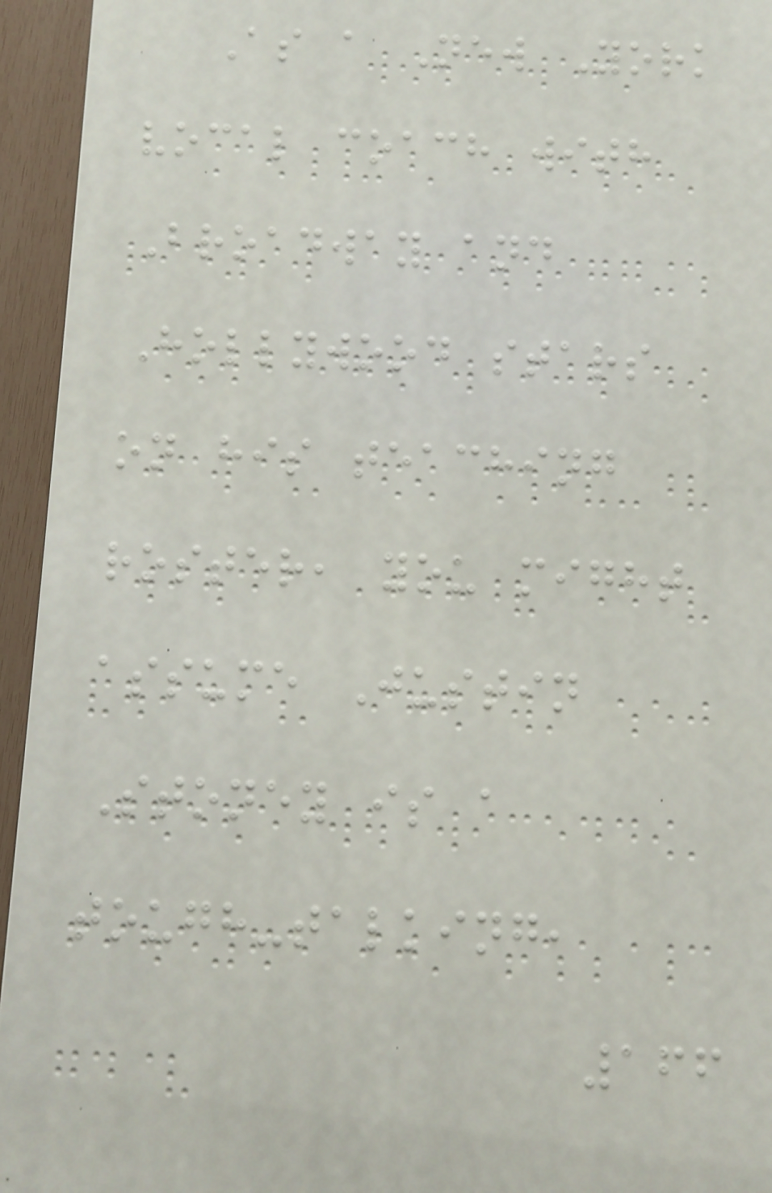As a New York
vocal coach with
Broadway and
Hollywood stars
on his teaching
roster, you might
assume Justin
Stoney is a
tough-talking,
166
